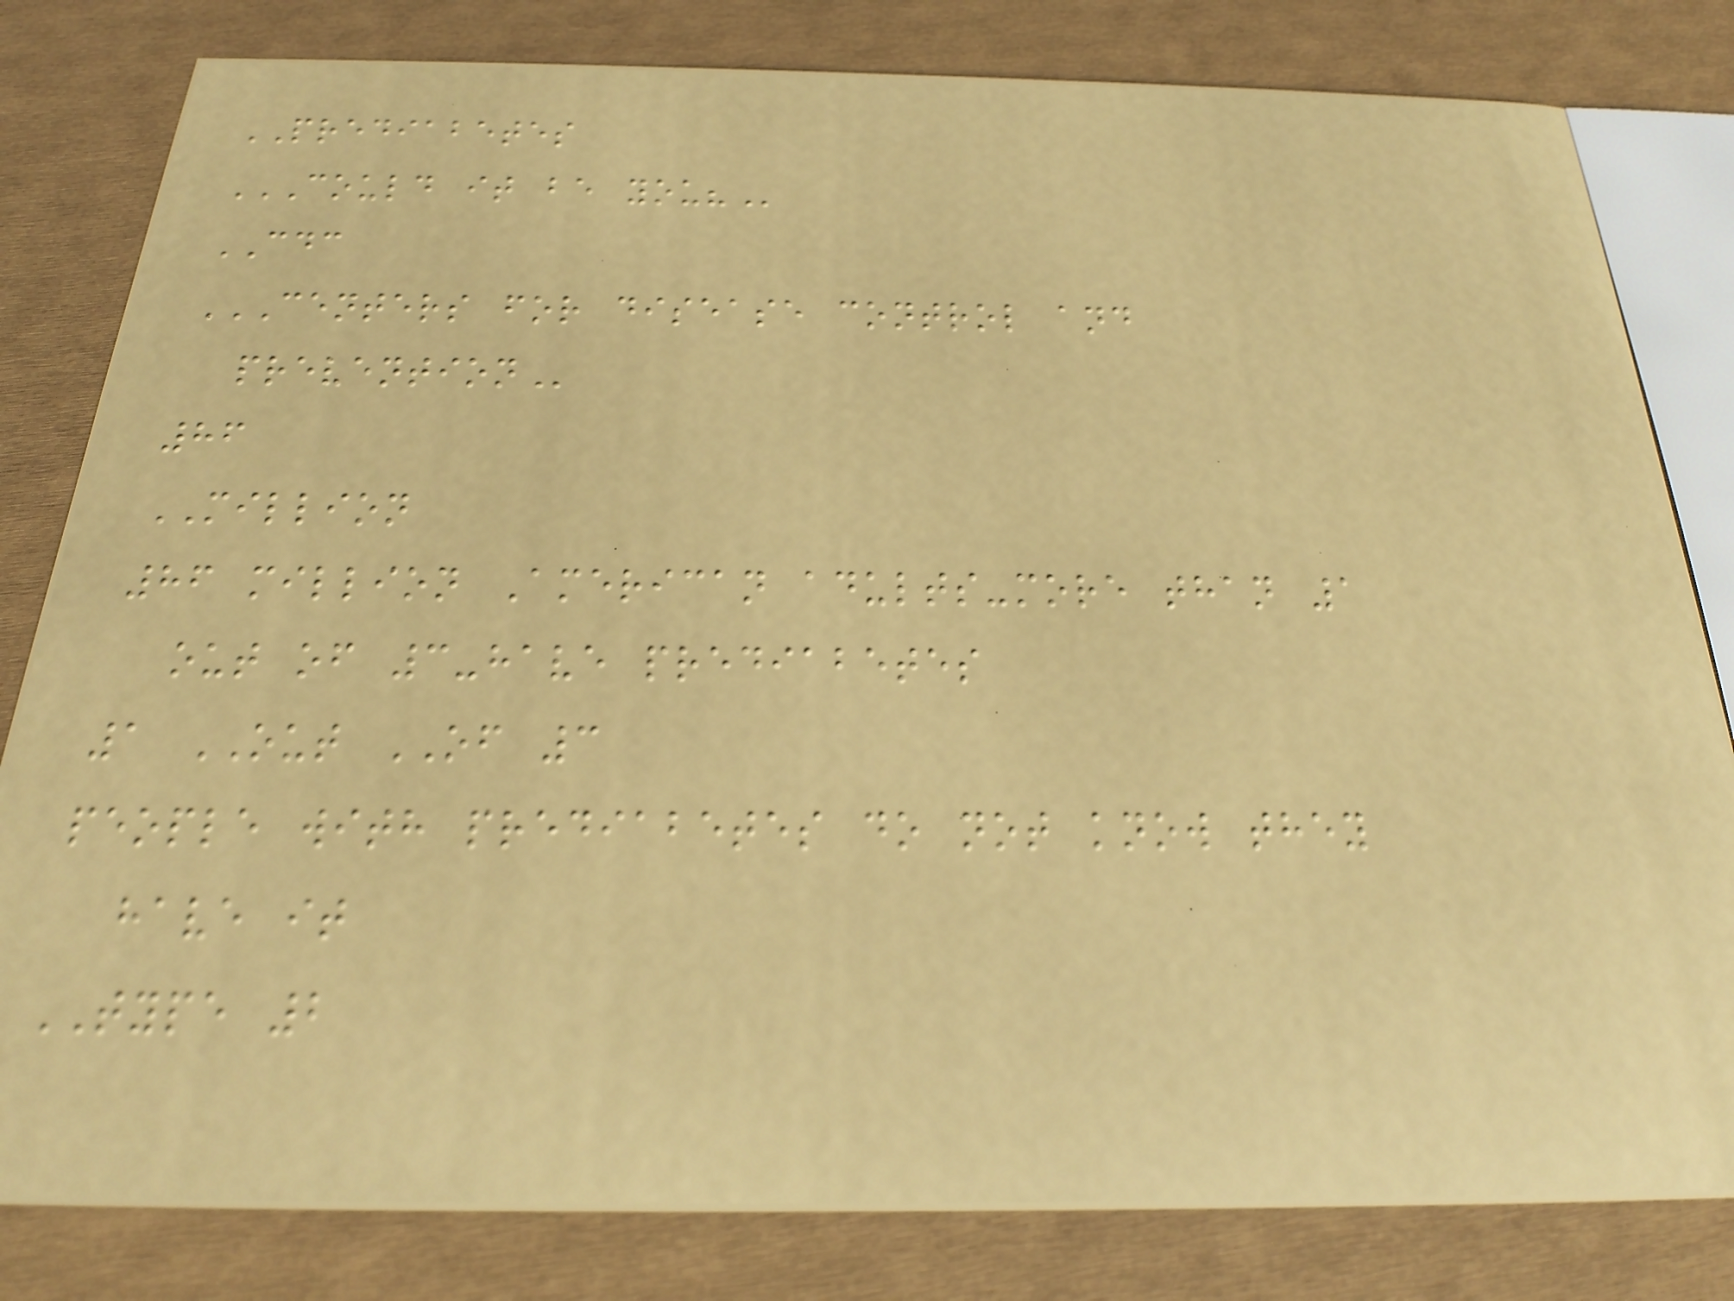PREDIABETES
COULD IT BE YOU?
CDC
CENTERS FOR DISEASE CONTROL AND
PREVENTION
86
MILLION
86 million American adults-more than 1
out of 3-have prediabetes
1 OUT OF 3
people with prediabetes do not know they
have it
TYPE 2
